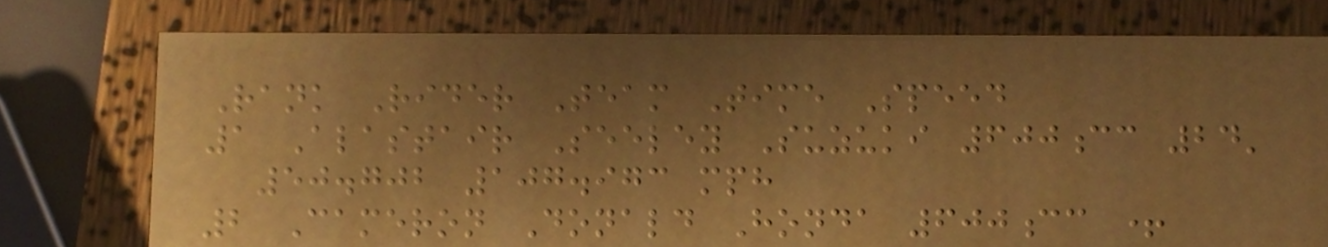Rank Rider Team Time Speed
1 Alastair Seeley Suzuki 600cc 24'
50.702 107.973 mph
2 Cameron Donald Honda 600cc +
